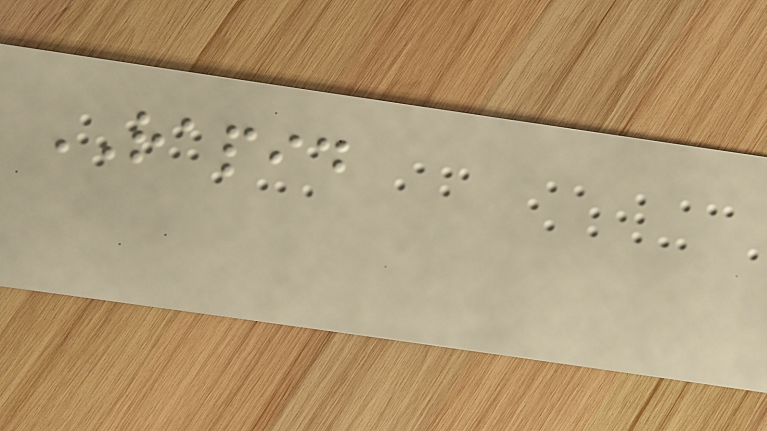RAPID
